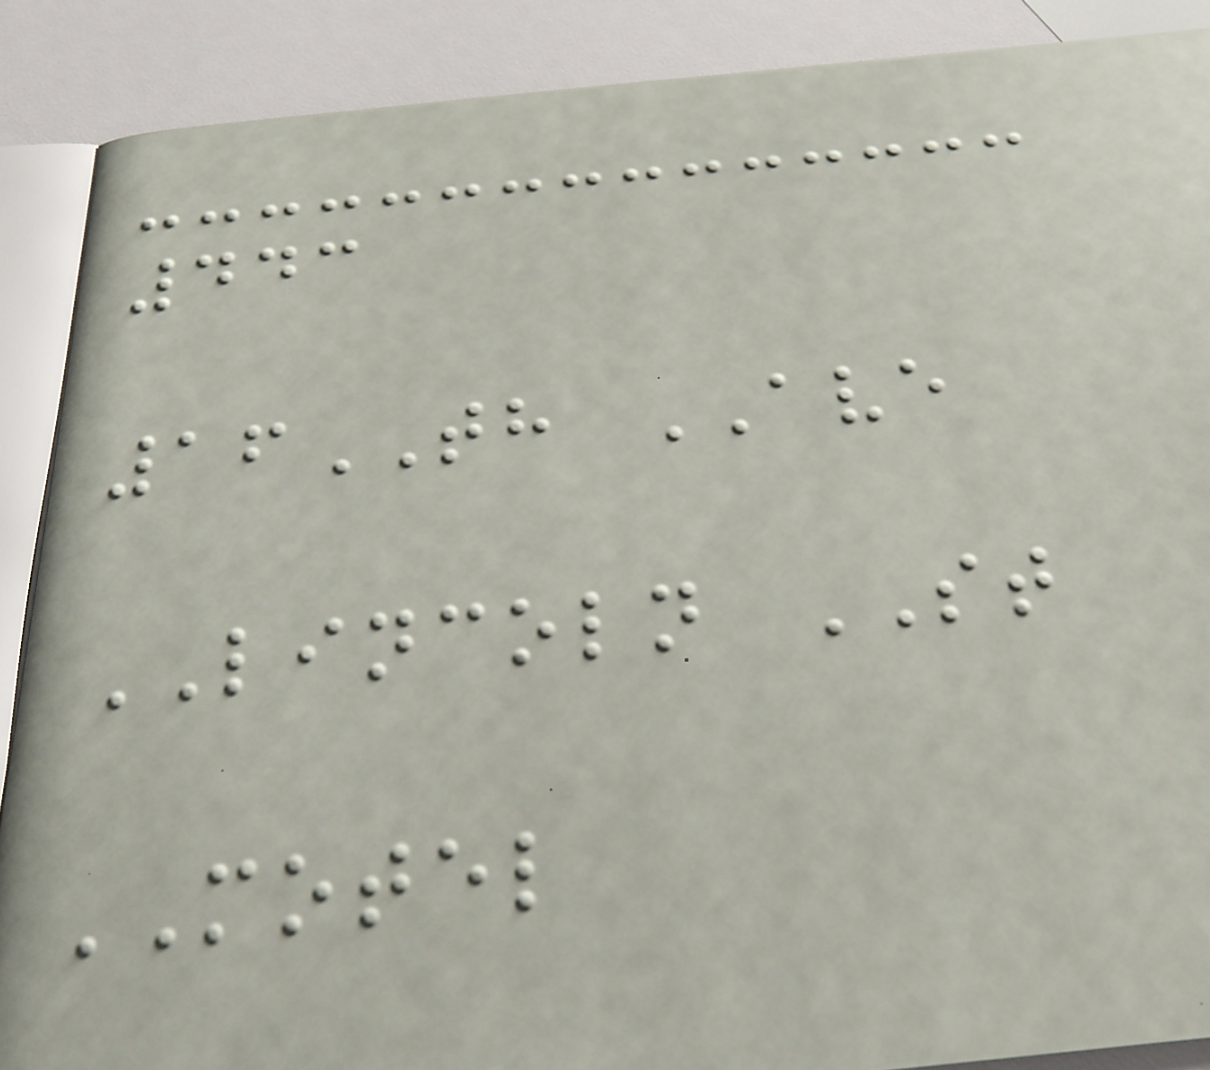443
16TH AVE
LINCOLN ST
MOTEL
